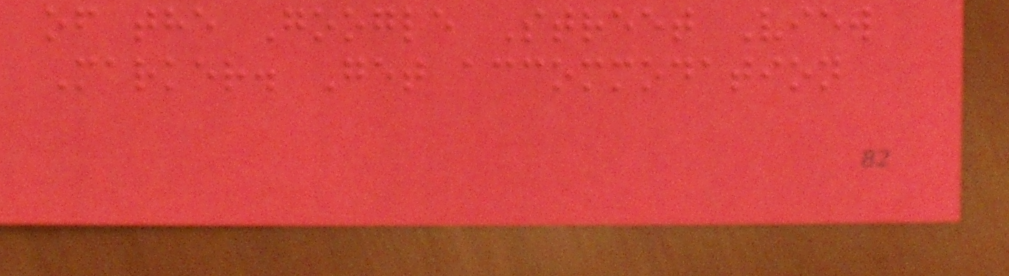of the Google Street View
Marker. Get accommodation
